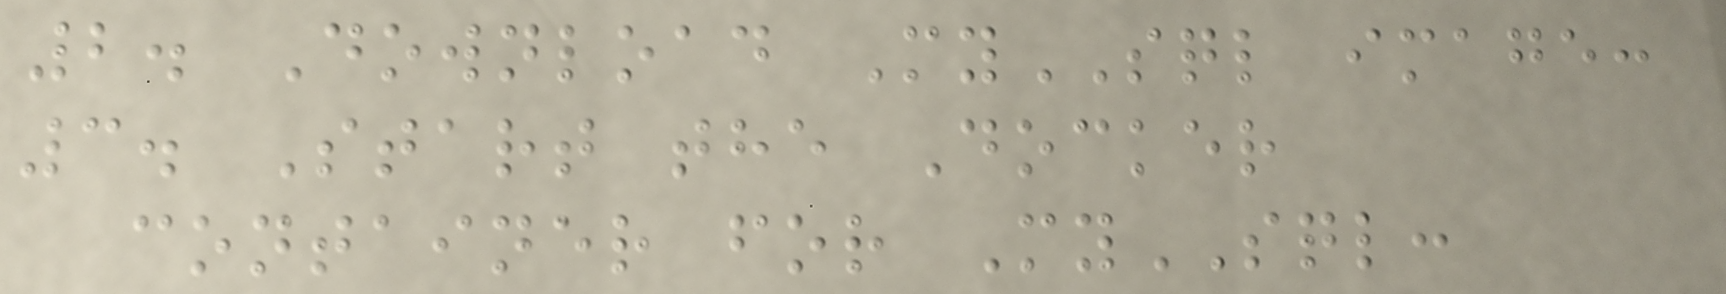2. Download MySQL image:
3. Start the Docker
container for MySQL:
